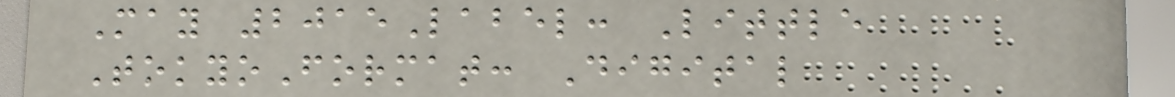May 2015Label: Little
TokyoFormat: Digital
